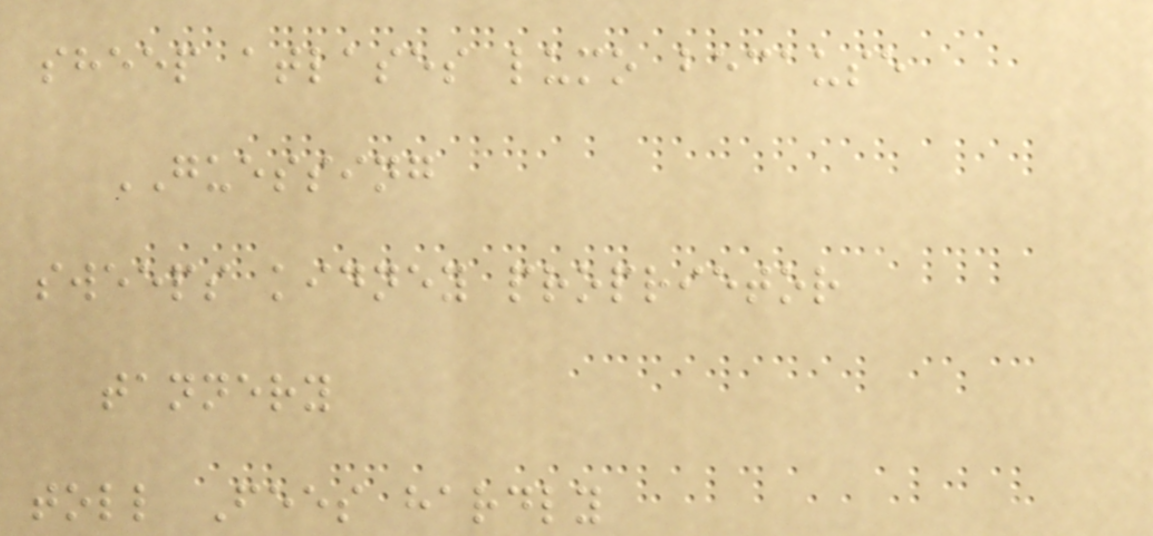sheep atlases lumo because
GUESSING
sweeps kidney proprietor
tannery
toll Fees hardly
